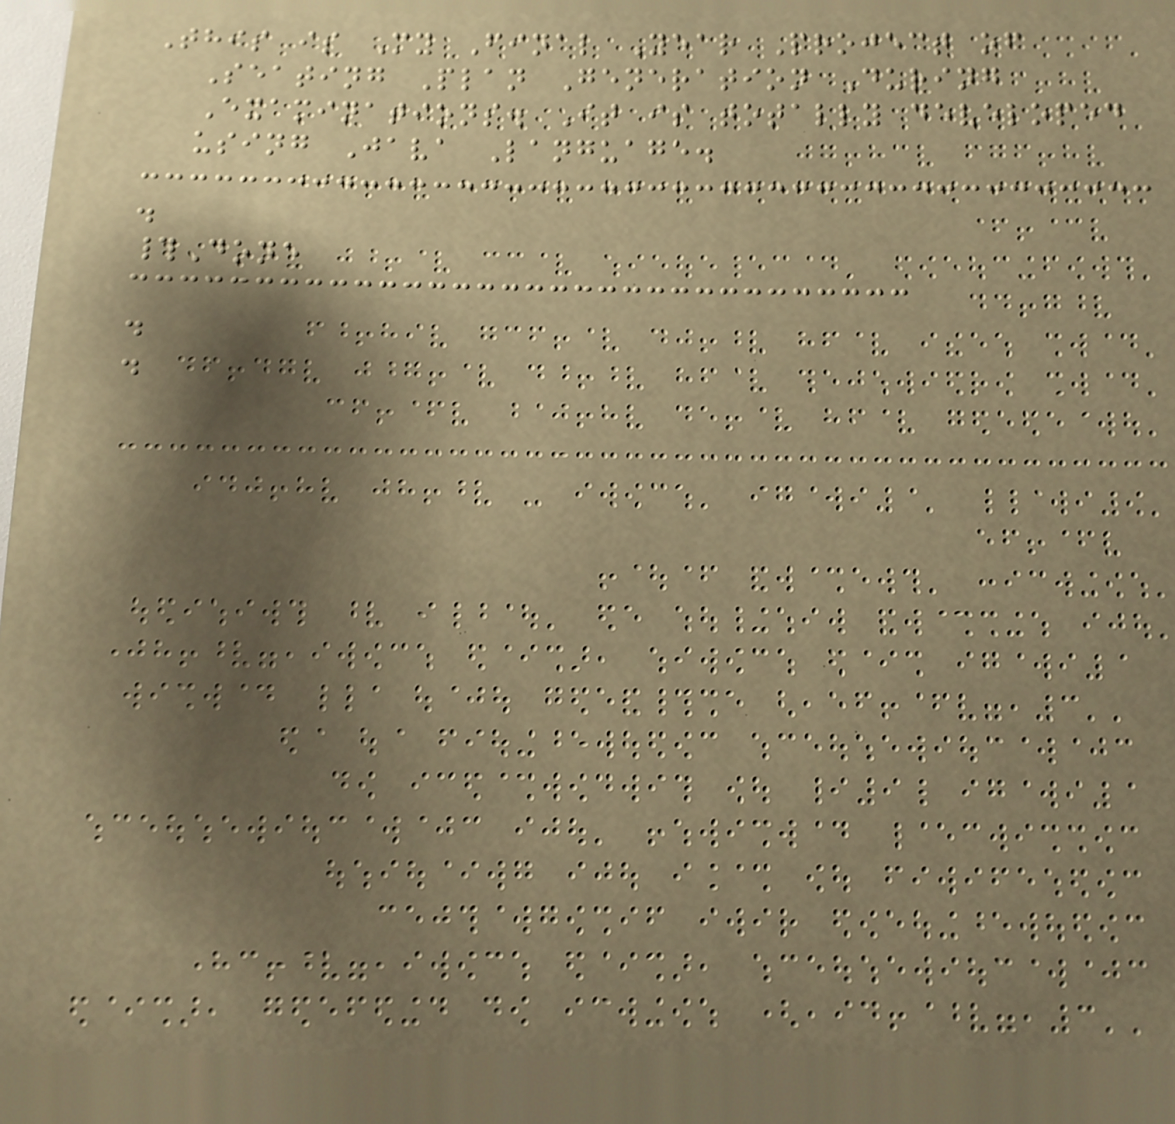This is My Final Year Project of
Seating Plan Generation During
Examinations. It is totally developed
using Java Language.
.
#Done
.
.
